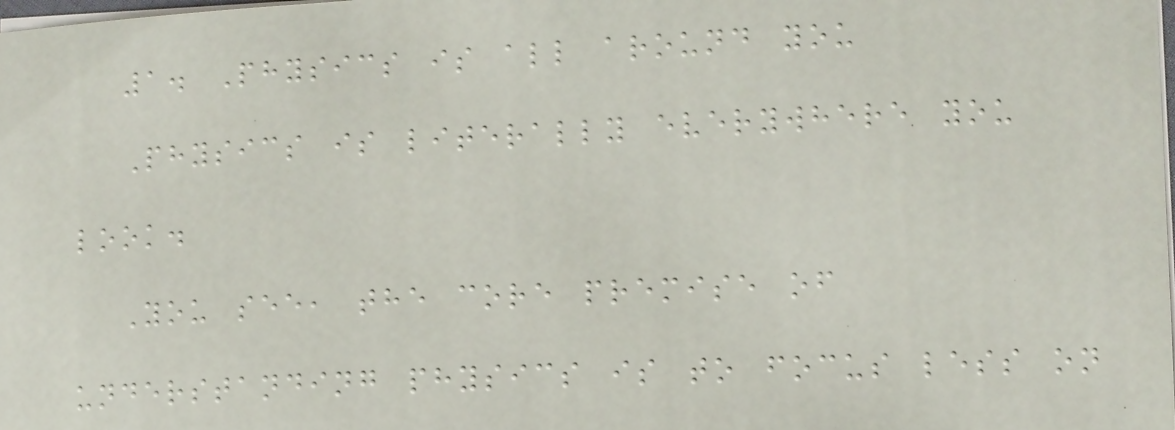1. Physics is all around you
Physics is literally everywhere you
look.
You see, the core premise of
understanding physics is to focus less on
